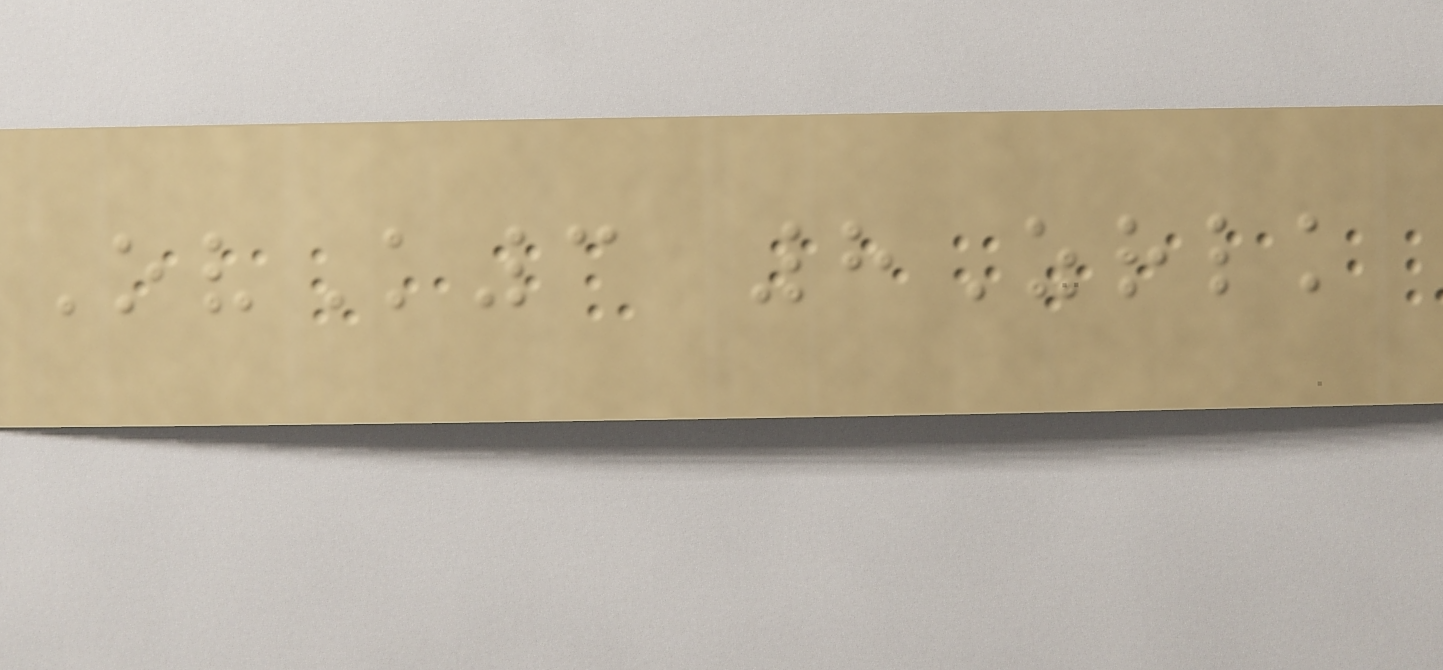OvK3 8Zrlk
